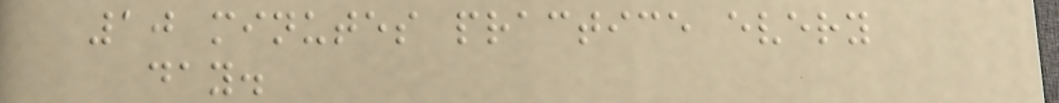10 minutes practice every
day.
